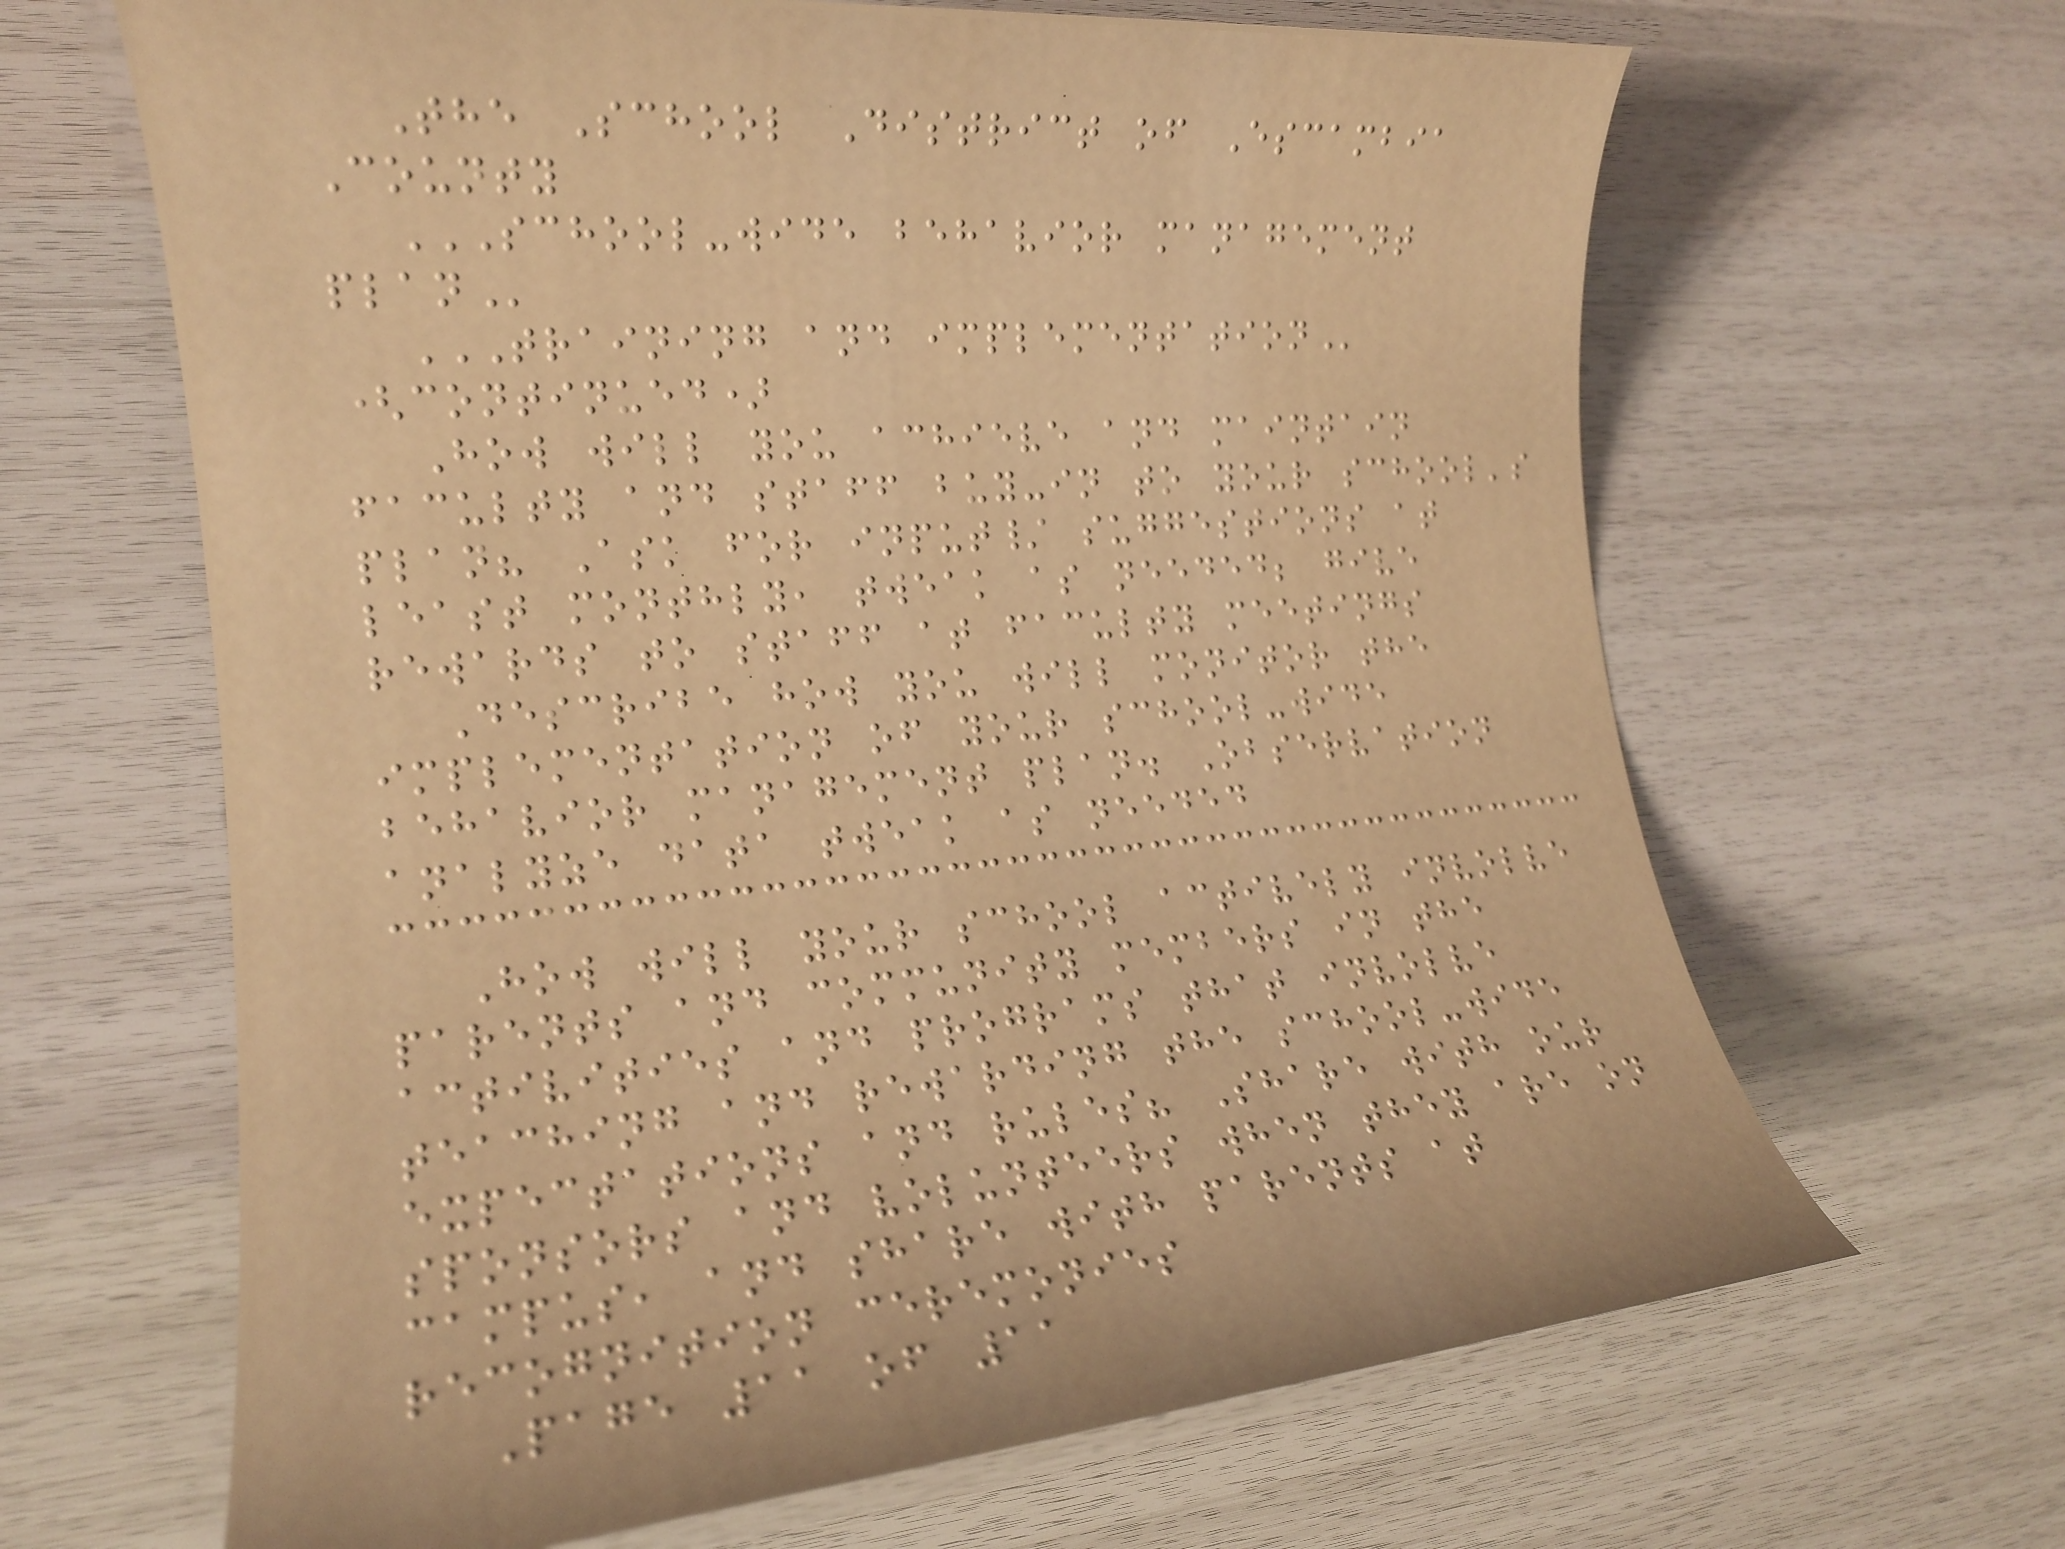The School District of Escambia
County
SCHOOL-WIDE BEHAVIOR MANAGEMENT
PLAN
TRAINING AND IMPLEMENTATION
(continued)
How will you achieve and maintain
faculty and staff buy-in to your school's
plan? Ask for input/ suggestions at
least monthly, tweak as needed; give
rewards to staff at faculty meetings
Describe how you will monitor the
implementation of your school-wide
behavior management plan. Observation
analyze data tweak as needed
How will your school actively involve
parents and community members in the
activities and programs that involve
teaching and rewarding the school-wide
expectations and rules? Share with our
sponsors and volunteers when they are on
campus, and share with parents at
recognition ceremonies
Page 11 of 11
